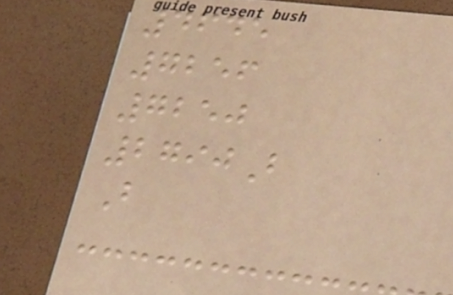4645
7256
7250
2790B
B
